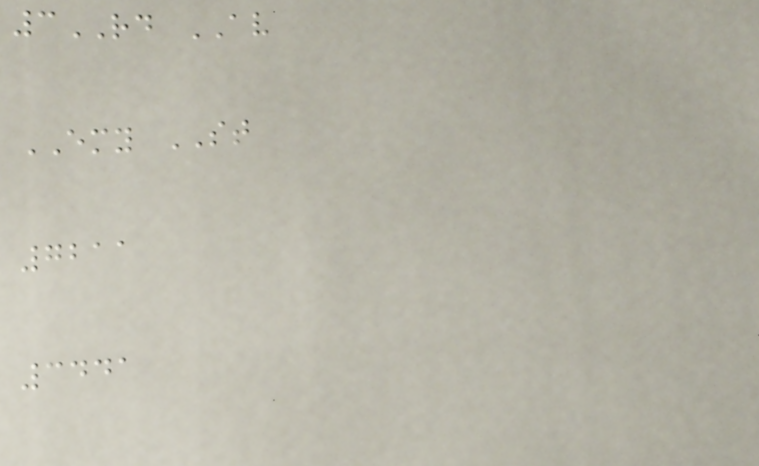3RD AV
EMY ST
7211
3441
